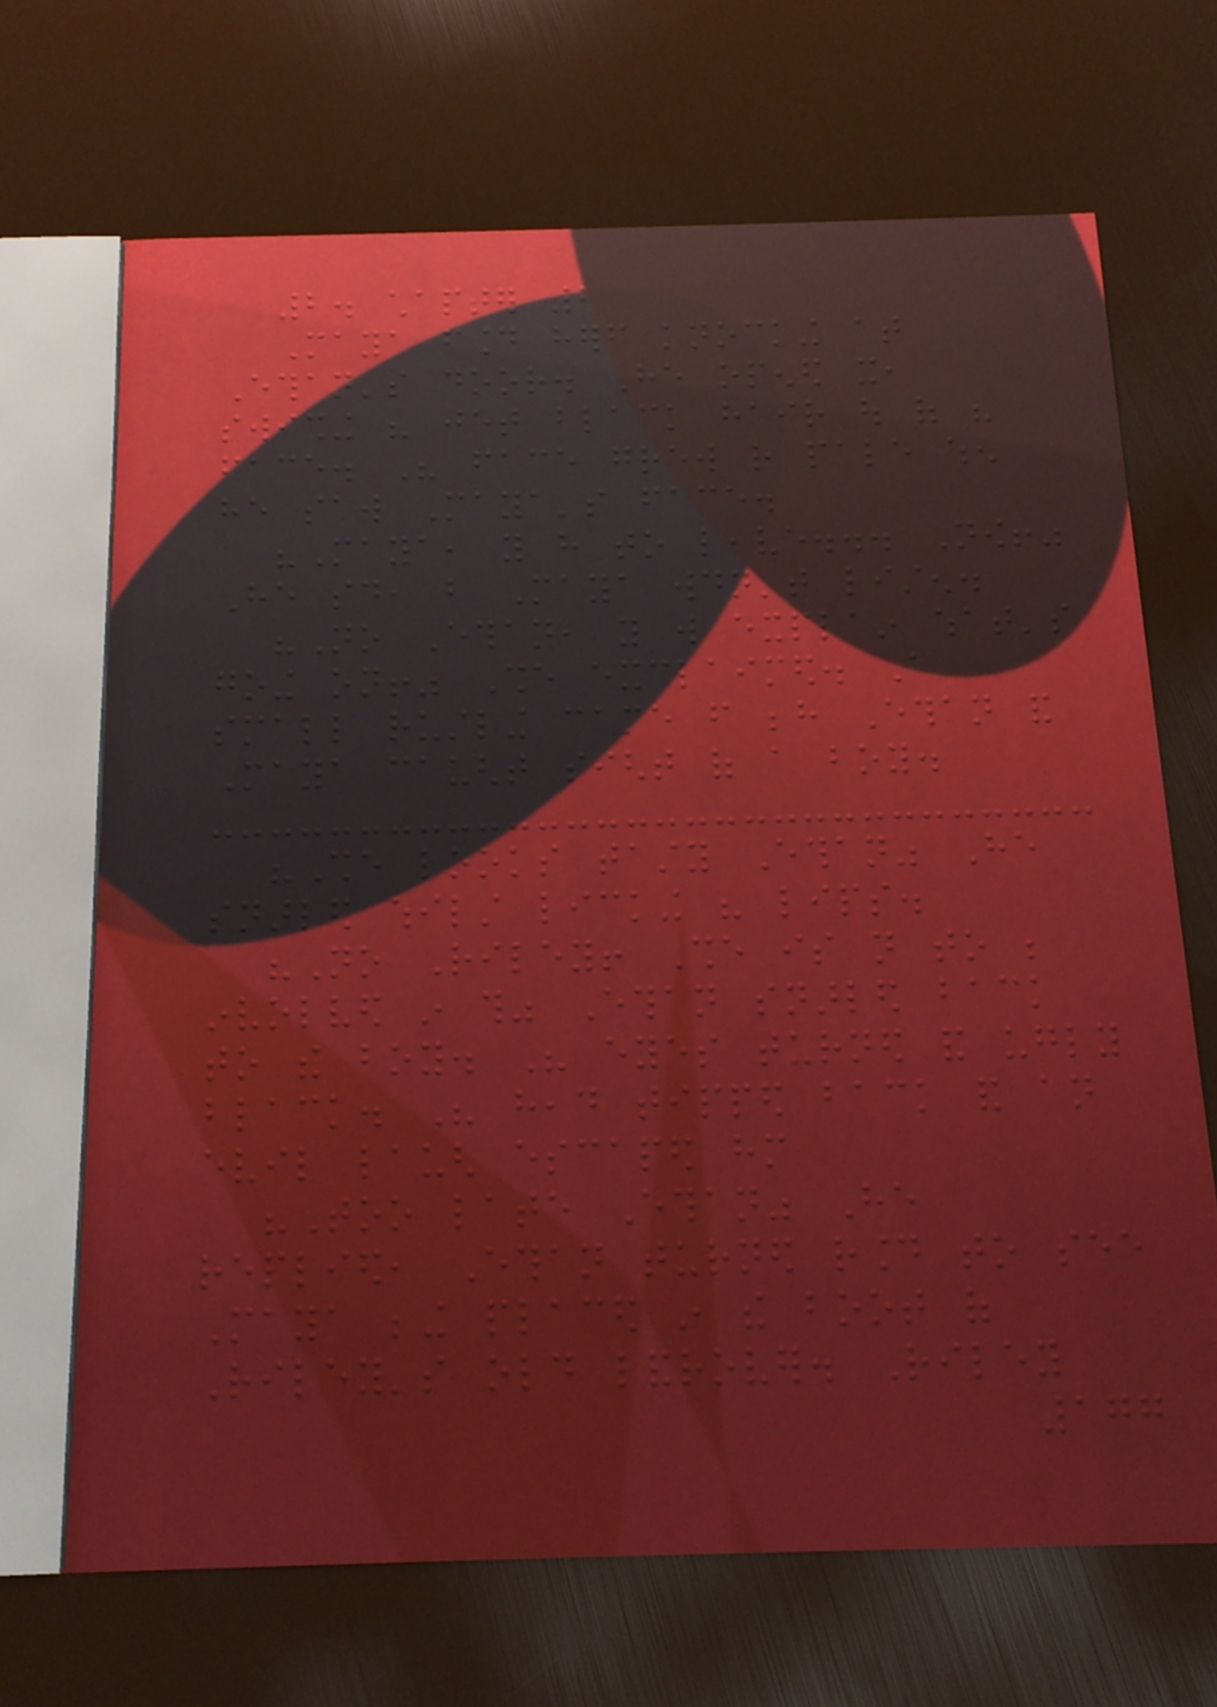2. chapter 2
Maya found herself knocking at
Ethan's door. He opened it,
swishing his jet black hair out of his
face. His face grew rather pale when
he saw Maya's face.
"Maya, you have to leave... Now!"
He said, but Maya wouldn't listen.
"No Ethan, you will explain what's
going on!" She exclaimed. A
small rustling came from behind Ethan and
Maya caught sight of a boy.
"She looks tasty Ethan" He
snarled whilst licking his lips.
"No Riley! She is not to be
involved in this" Ethan snarled back
to the boy. His eyes turned and ugly
black. His head tipped back and an
evil laugh escaped him
"Too late Ethan" He
replied, Ethan turned round to see
Maya being placed in the boot of
Riley's old landrover. Riley
177
